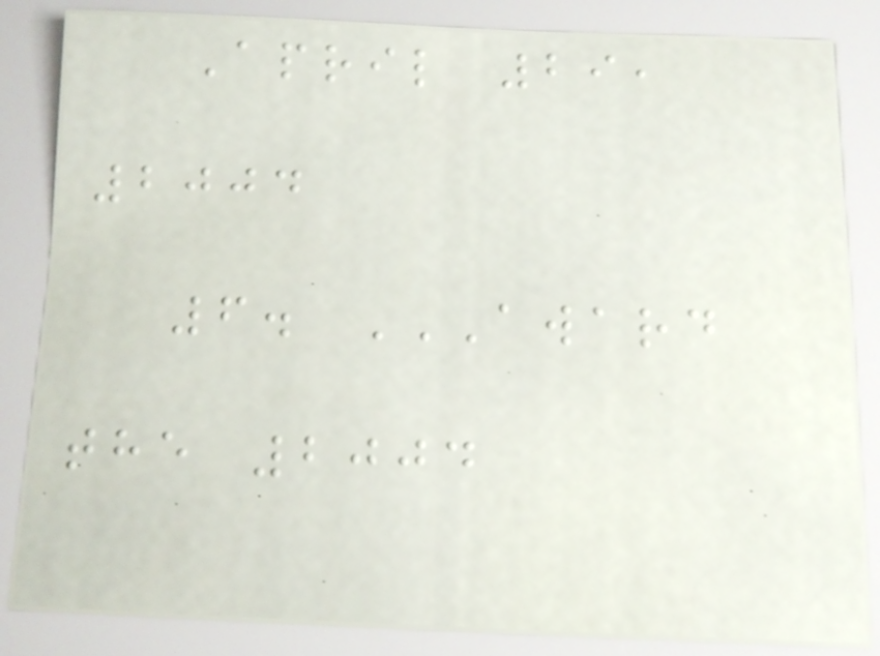April 29,
2004
6. AWARD
THE 2004
